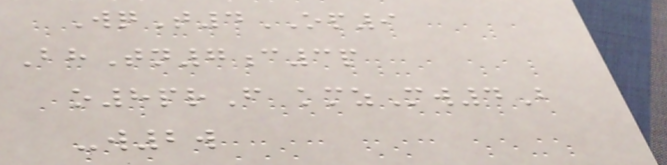WqT4OP9
BhTn7c3p
o8prF kmzMw4B
-w2w
